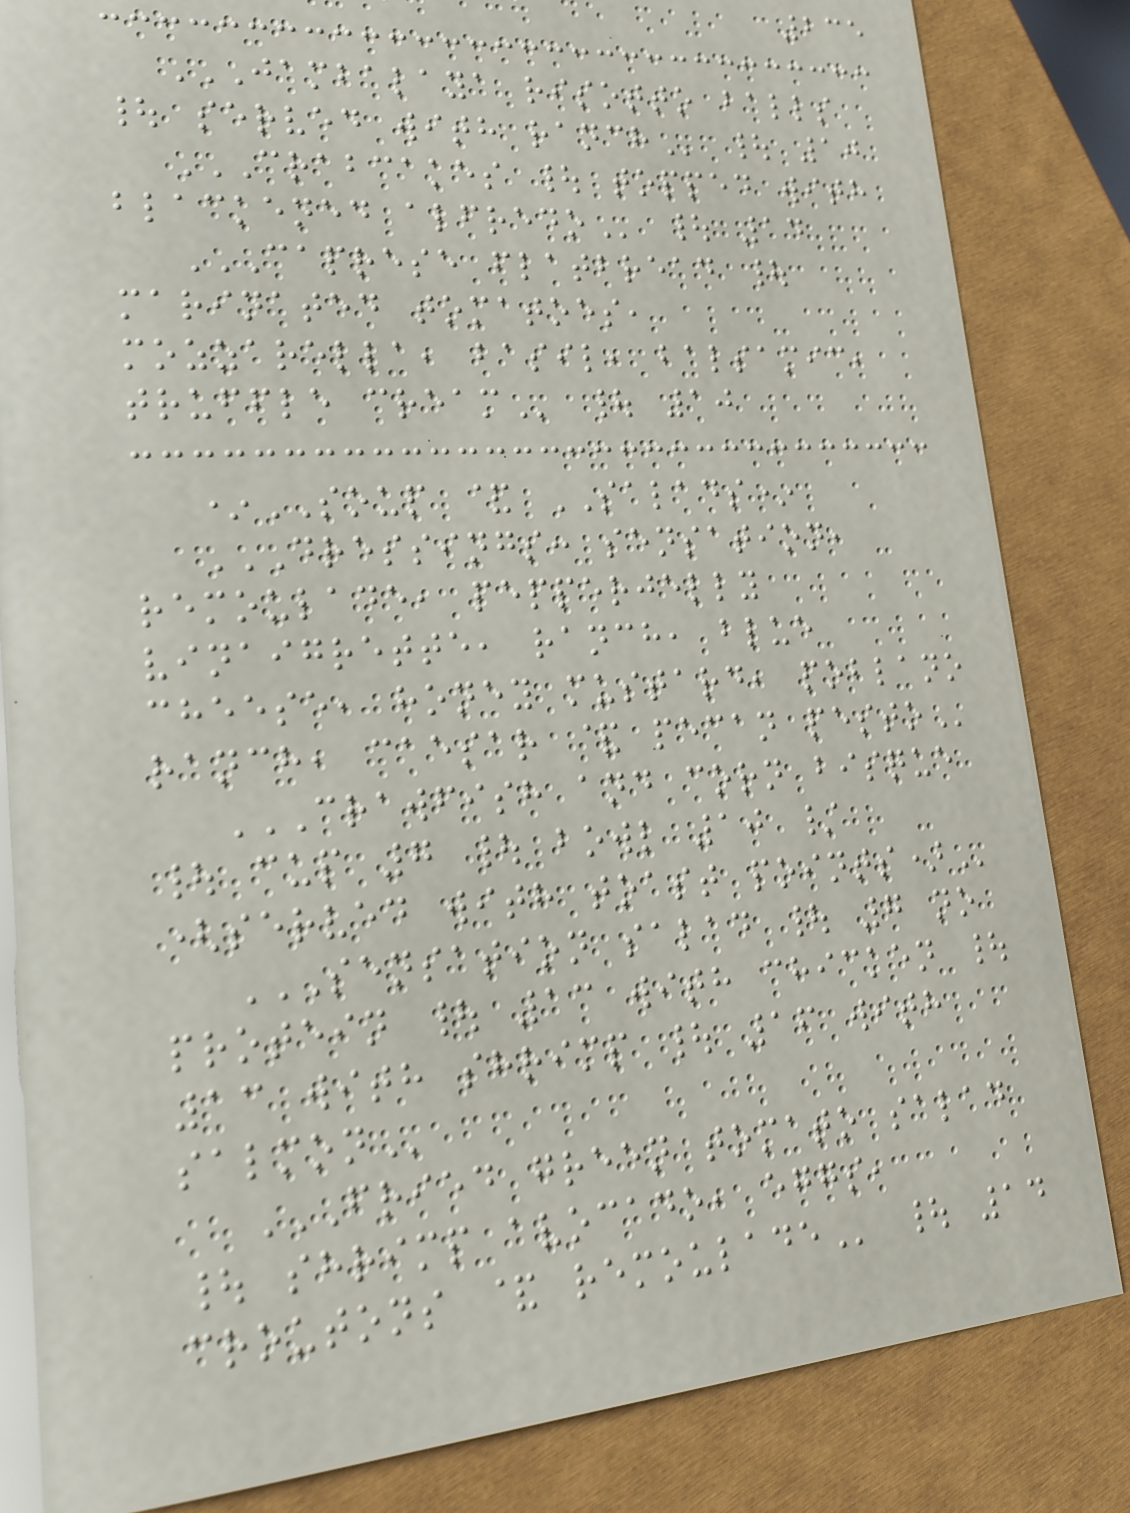235
JAMBALAYA RISOTTO BALLS
| SERVED WITH RANCH | 10
CRABCAKES | TOPPED WITH
BLACKENED ALFREDO | 14
CAPRESE FLATBREAD |
MARINATED TOMATOES,
MOZZARELLA, BASIL, BALSAMIC,
TRUFFLE CREAM | 10
*SOUP & SALADS*
DRESSINGS: SENSATION,
REMOULADE, PEPPERJELLY
VINAIGRETTE, RANCH, BLUE
CHEESE, HONEY MUSTARD, POBLANO
RANCH, CAESAR & PECAN PESTO
CRAWFISH AND CORN BISQUE
| CUP 7 | BOWL 10 /
(SERVED WITH TOAST POINTS)
SENSATION SALAD | 7 NO
PROTEIN | 13 WITH CHICKEN |
13 WITH SHRIMP | 16 WITH
SALMON
FRIED GREEN TOMATO SALAD
| SHRIMP AVOCADO, EGGS,
CROUTONS & REMOULADE | 14
